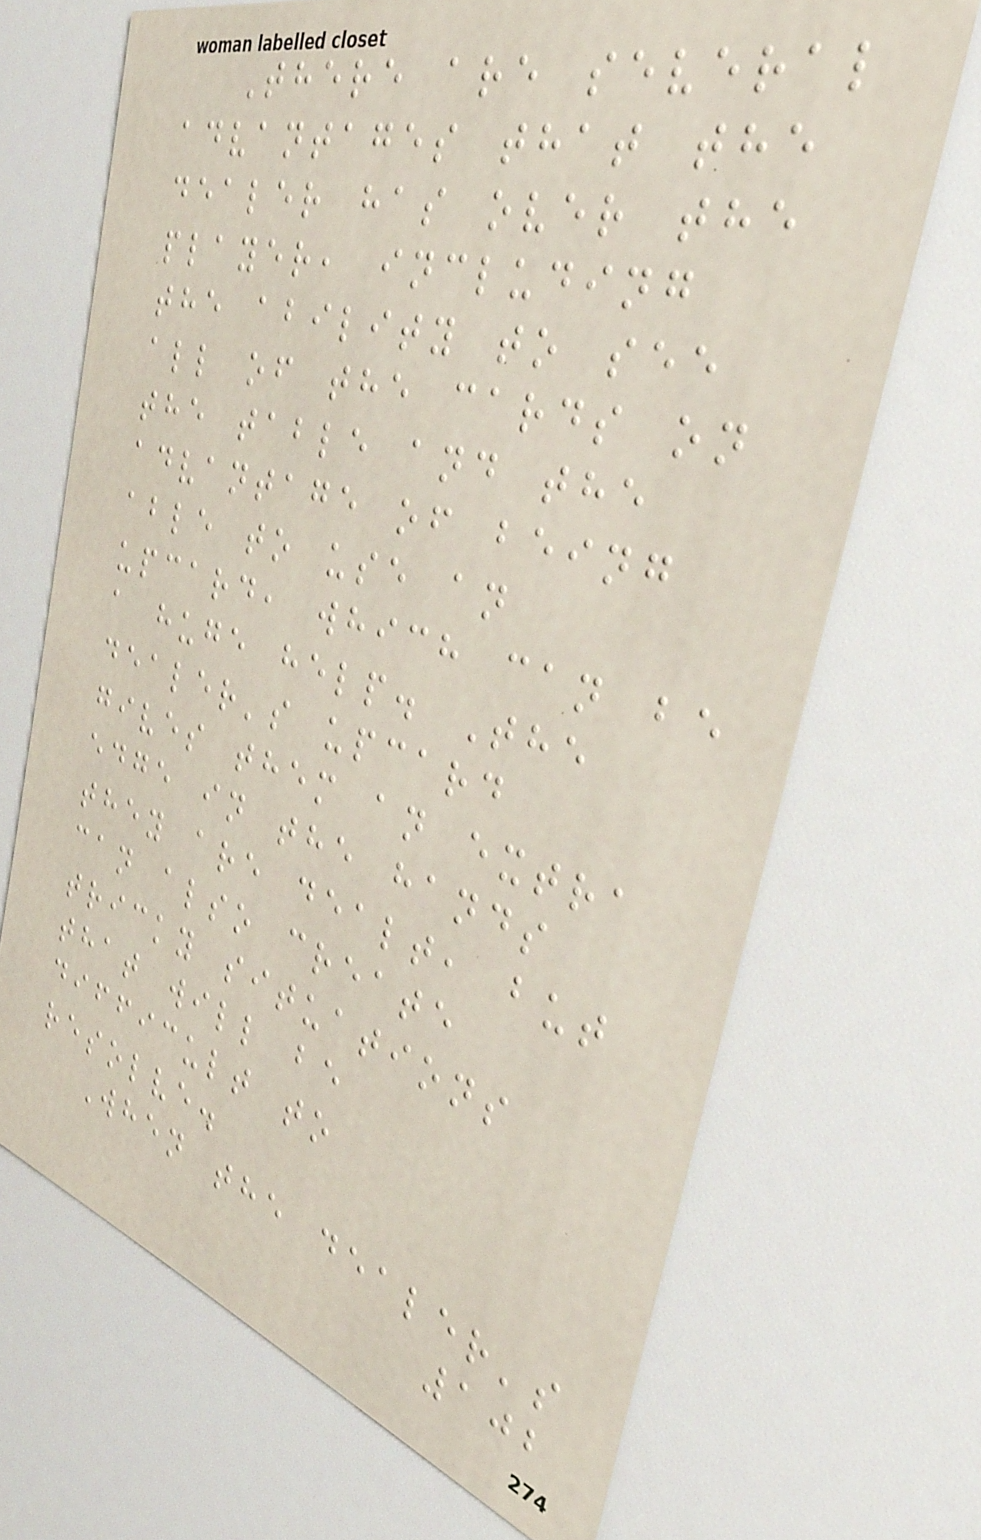There are several
advantages that the
dealer has over the
player, including
the ability to see
all of the cards on
the table and the
advantage of being
able to use an
upcard, which can be
a huge help. The
dealer's upcard
gives them an extra
edge in the hands
they are dealt, but
can also create
tricky situations
that will be
difficult to
resolve.
When the dealer's
102
